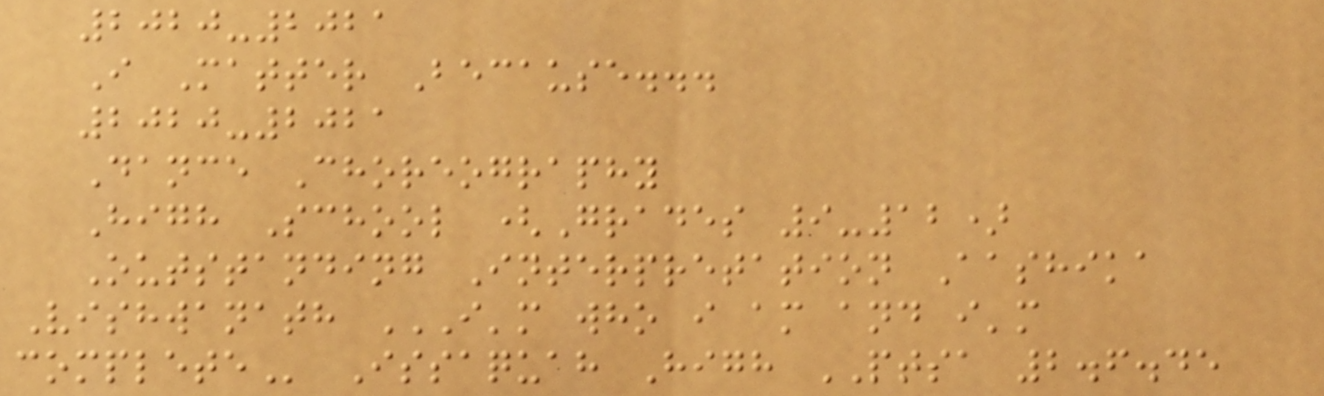2020-2021
I Matter Because...
2020-2021
Dance Choreography
High School (Grades 9-12)
Outstanding Interpretation Aashika
Vishwanath I'M WHO I AM AND I'M
COMPLETE Issaquah High PTSA 2.6.45
